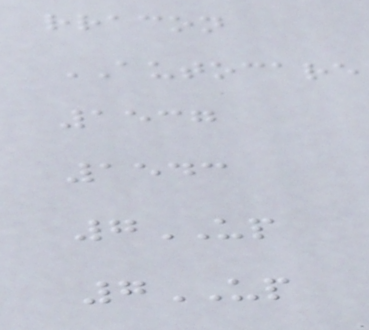rracon
AUTOCARE
1537
1543
7UP
7UP
